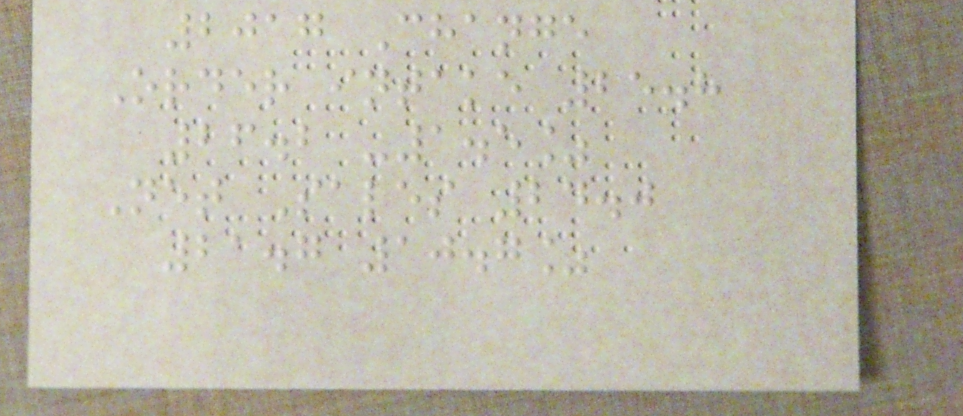2017 Change
Order intake 25.8
26.2 -1.5%
Net Sales 24.0
21.7 10.7%
